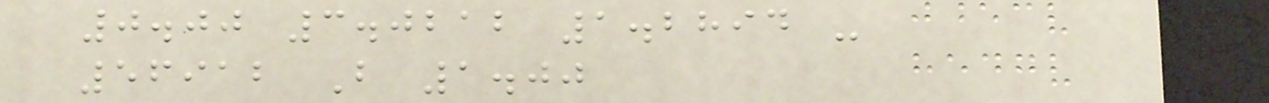0.00 3.0212 1.2894 -
56912 B 1.00
